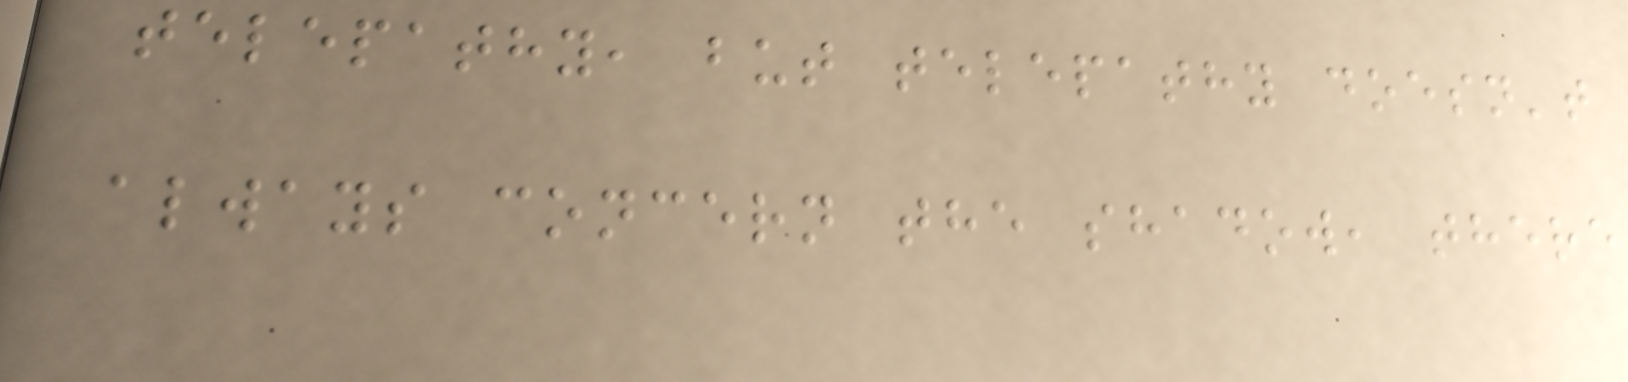telepathy, but telepathy doesn't
always concern the shadow, there
